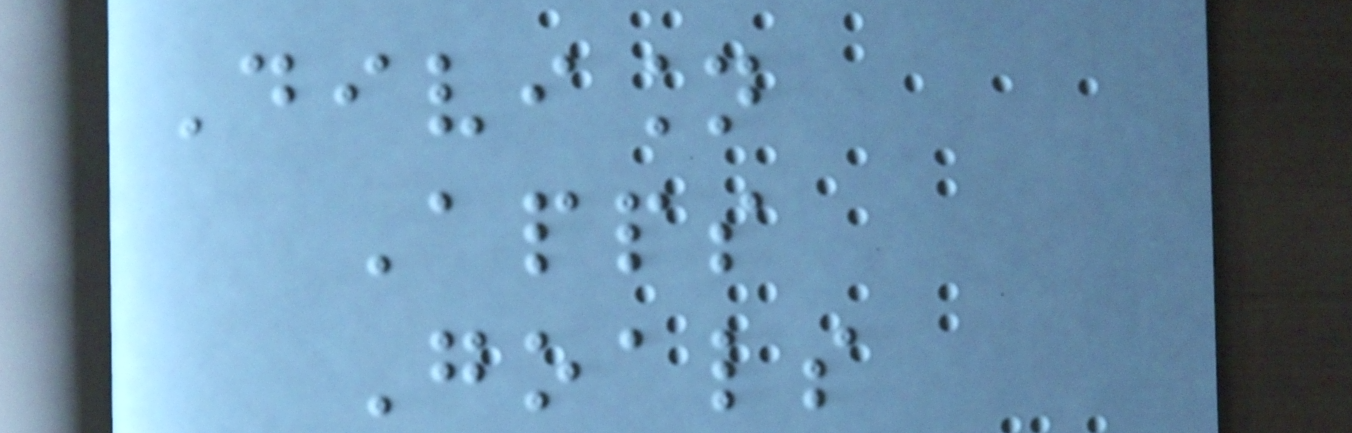Division
Apps
Goals
